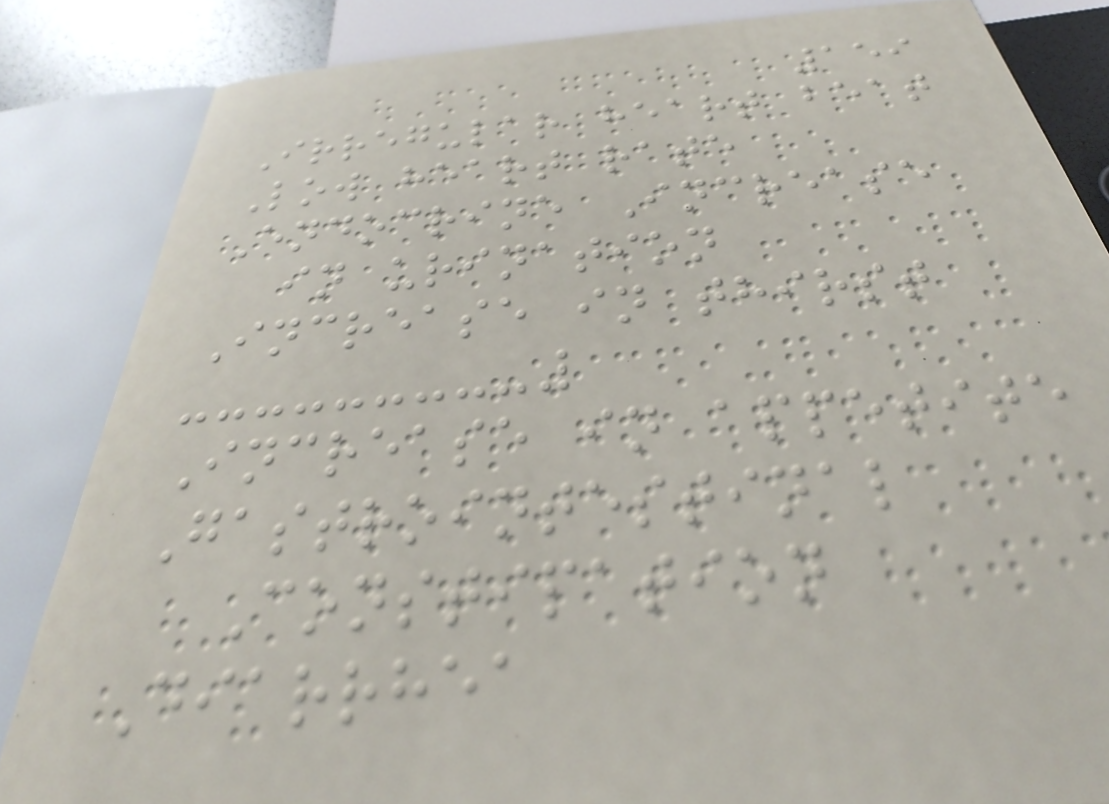159
Irregular heart beat
Low heart rate
Endocrine Increase
in urination
Increase in thirst
Increase in appetite
Gastrointestinal
Constipation
Diarrhea
